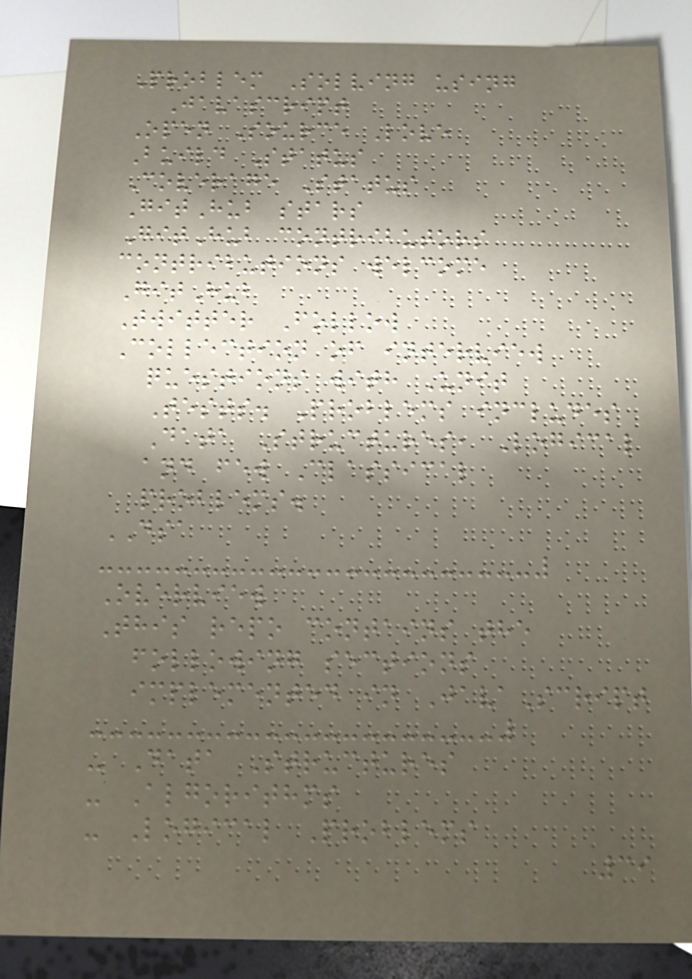Problem Solving using
Javascript
Open Source Love
Build Status
Coverage Status
GitHub stars
GitHub contributors
contributions welcome
GitHub
Twitter Follow
Collection of interview
questions with Unit
Tests. Problems includes
Data Structures, Logical
and few Classical
problems.
DSA
Overview
This repo contains the
following sections
implemented in JavaScript
- Data Structures
- Algorithms
- Logical Problems
39
